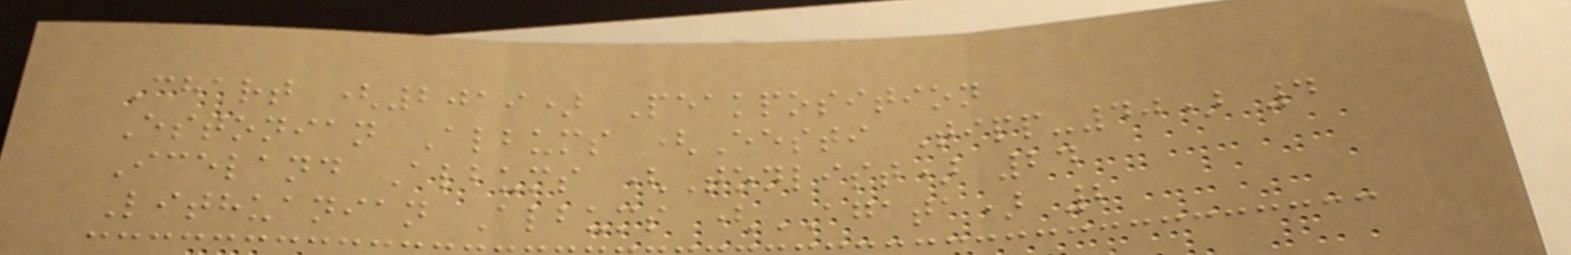Chart (2019) Peakposition
Estonian Albums (Eesti Tipp-40) 4
Iceland Albums (Tonlist) 24
Lithuanian Albums (AGATA) 2
